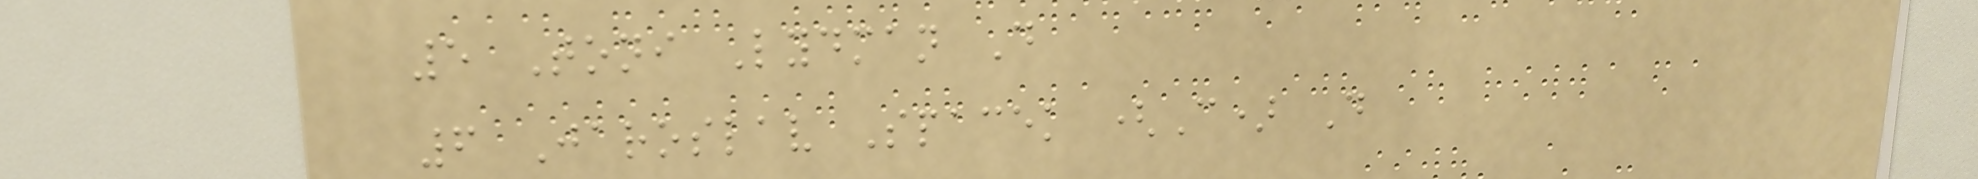5 Toni Lydman D
6 Jaroslav Spacek (C) D
